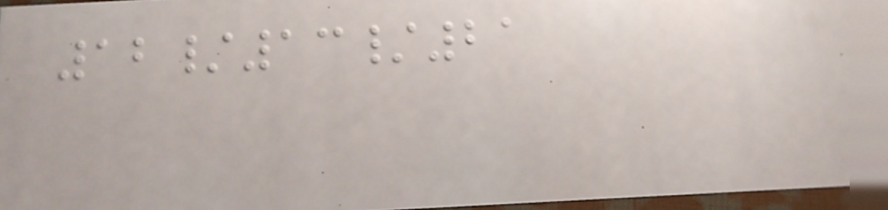12/13/21
